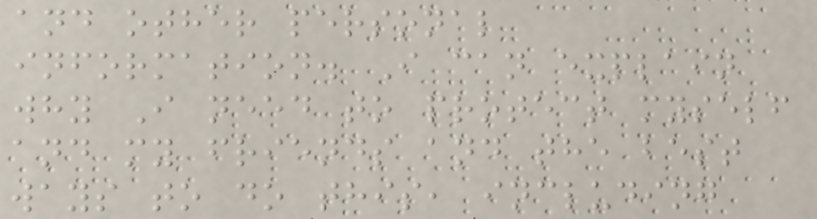and other personal
information. I can explain
why I need to protect myself
and my friends and the best
ways to do this, including
